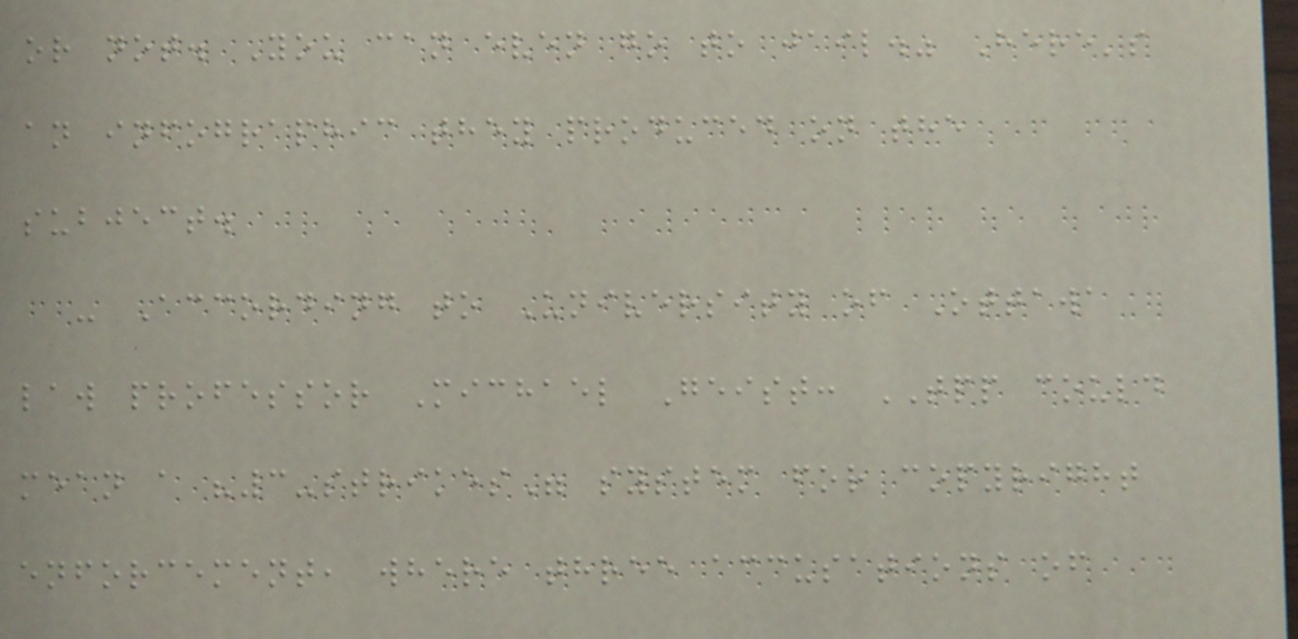or not. You can even go to jail." Here's
an infographic they produced on the
subject.
- According to University of Ottawa
law professor Michael Geist: TPP could
mean a "3-strikes" system for copyright
enforcement, where three accusations of
